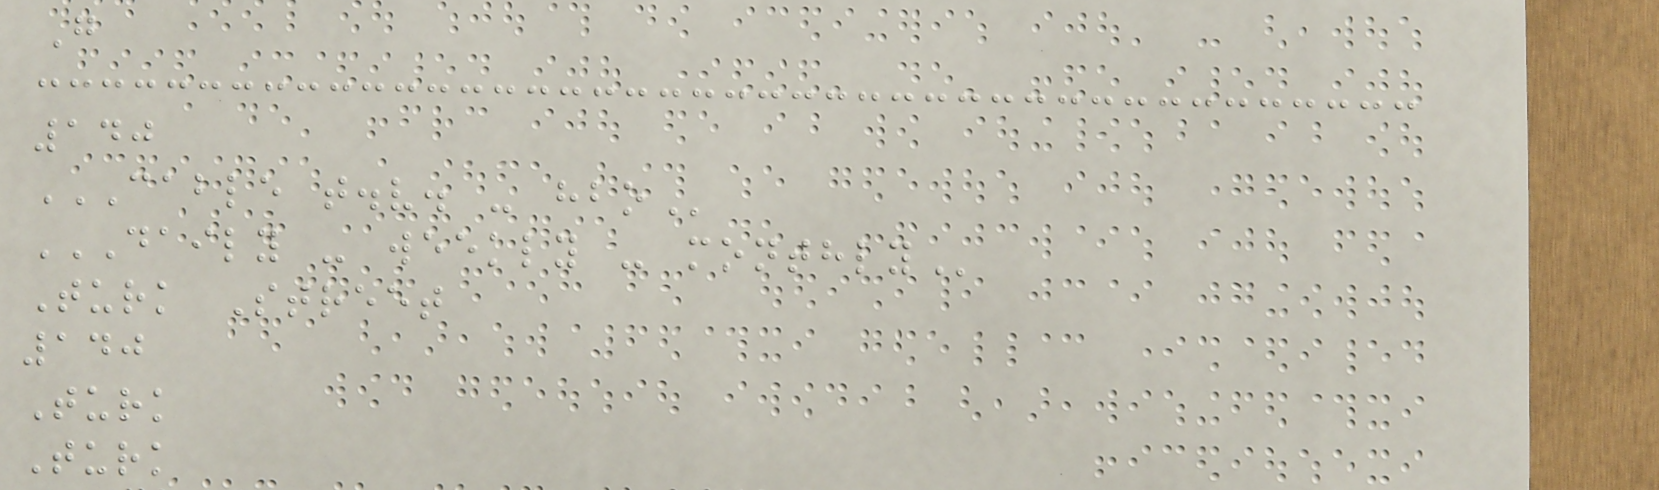G
140
CABLE T.V. - HBO
DAILY - WEEKLY - MONTHLY
Turk Street
140
Turk
Turk
